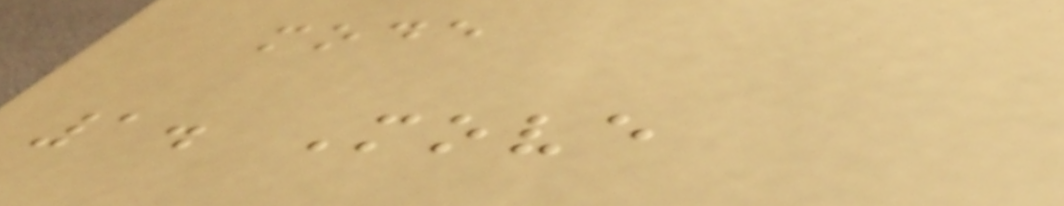mode
1. Move
